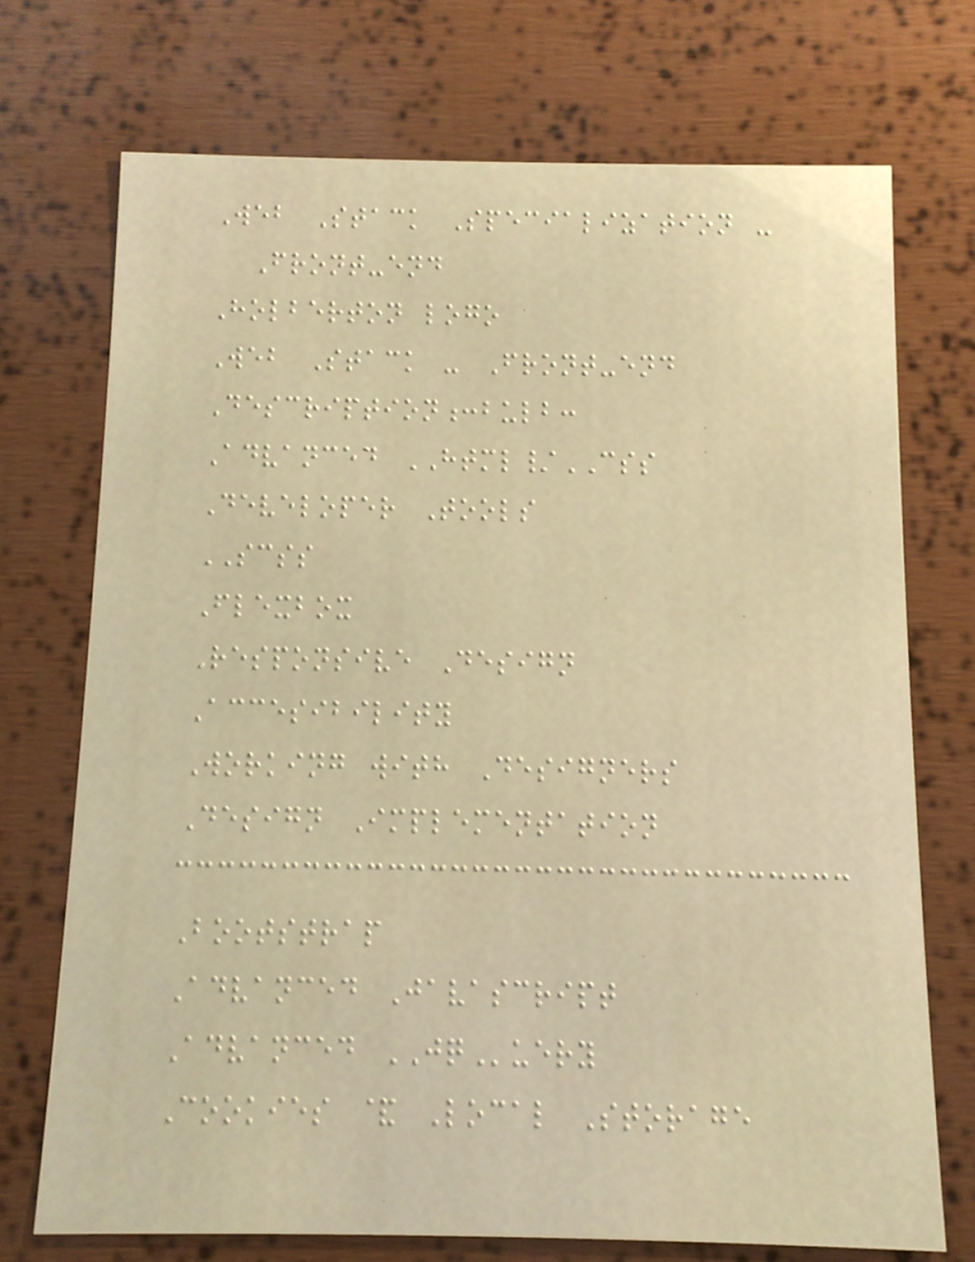Web Stack Specialization -
Front-end
Holberton logo
Web Stack - Front-end
Description:bulb:
Advanced HTML/CSS
Developer Tools
SCSS
Flexbox
Responsive Design
Accesibility
Working with Designers
Design Implementation
Bootstrap
Advanced Javascript
Advanced JQuery
Cookies & Local Storage
